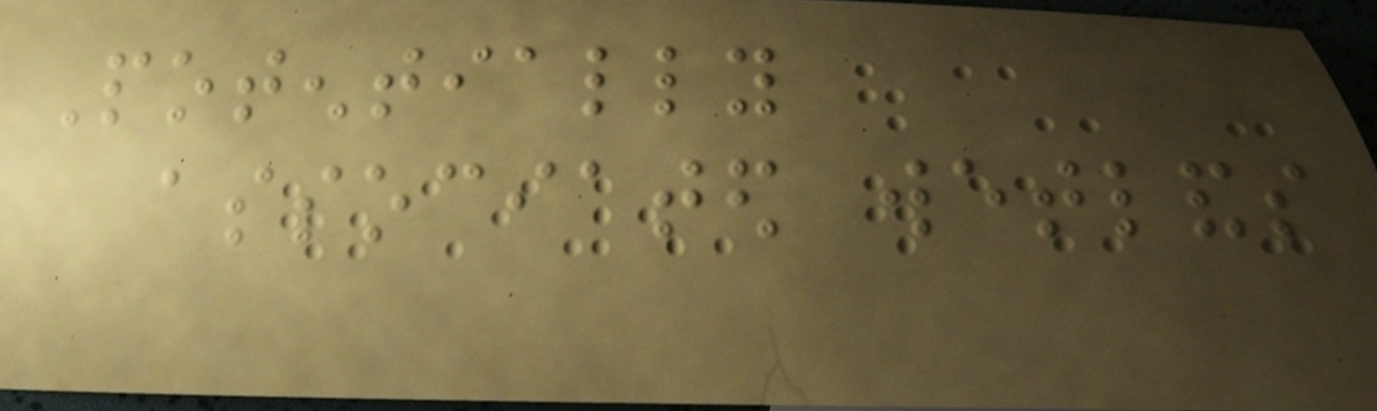Potentially
associated wetlands
